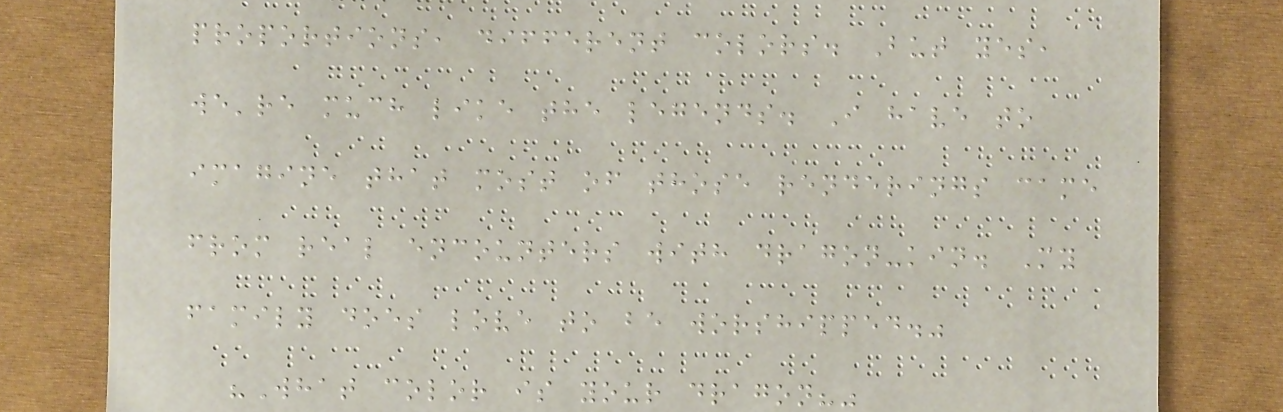proportions, different colors. But yes,
we're much like the legends. I have to
imagine that most of those renderings came
from real encounters with dragon-kin. My
family does love to be worshipped."
"What color is your dragon?"
